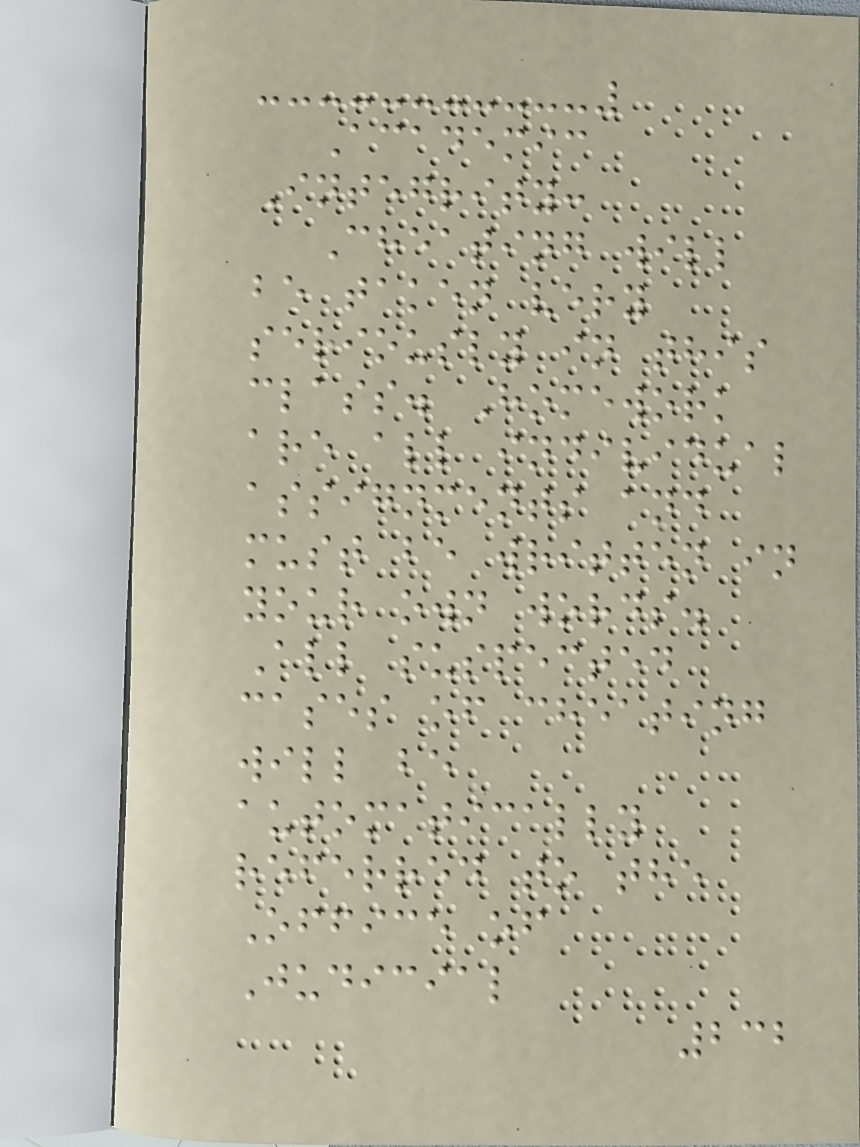Academic
Integrity:
Cheating will
be taken very
seriously in this
class. Homework
are all individual
assignments and
must be written in
your own words.
All suspected
cases of cheating
will be
automatically
referred to the
Office of
Judicial
232
